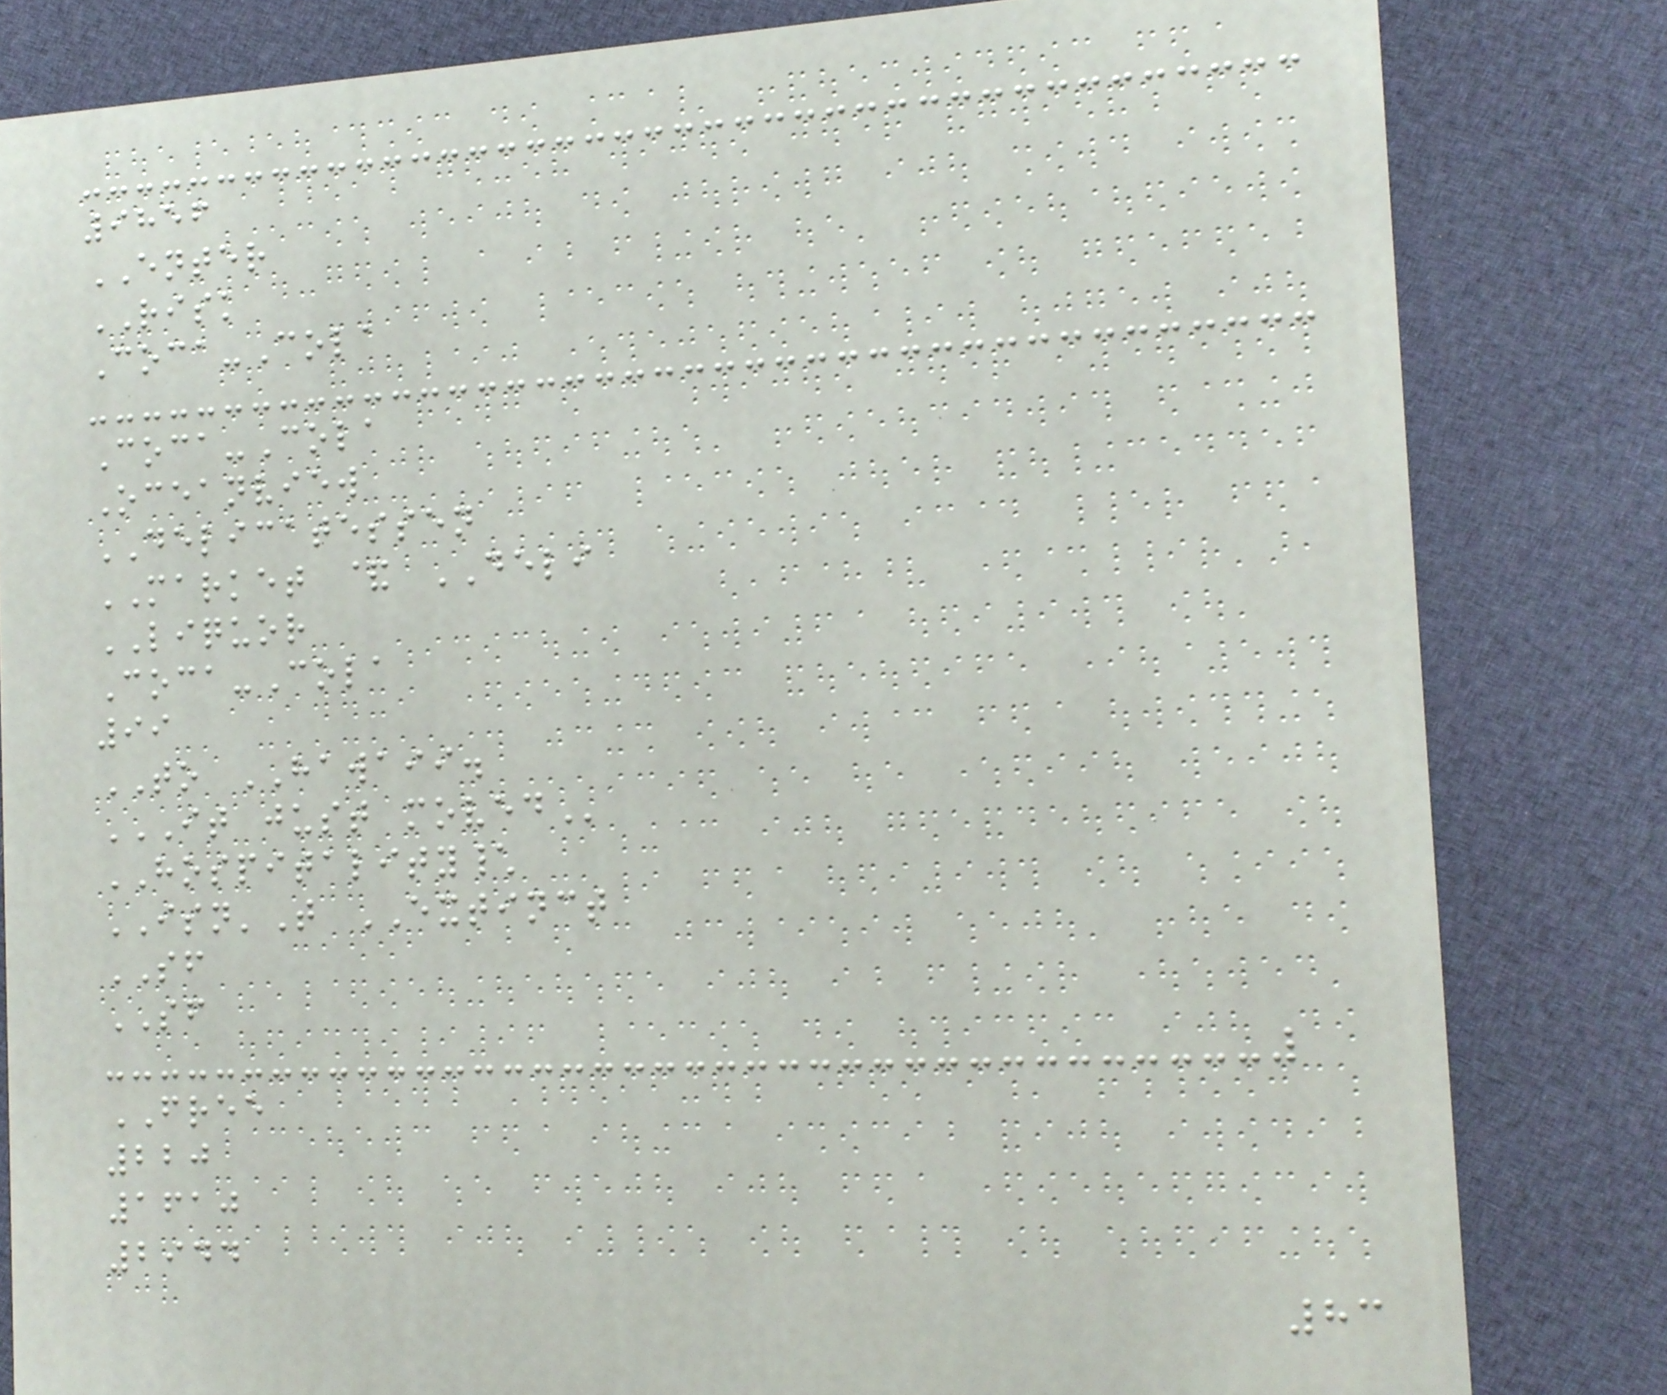9856
ENTER
RISK
Coca-Cola
Coca-Cola
Oceanview
DELICATESSEN
MARKET & DELI
LIQUOR
Coca-Cola
99
TO HAWAII.
IT JUST MOVED
HOSPITALITY\
ISN'T EXTINCT
SF
SF
FREE
220
1610
2944
83
